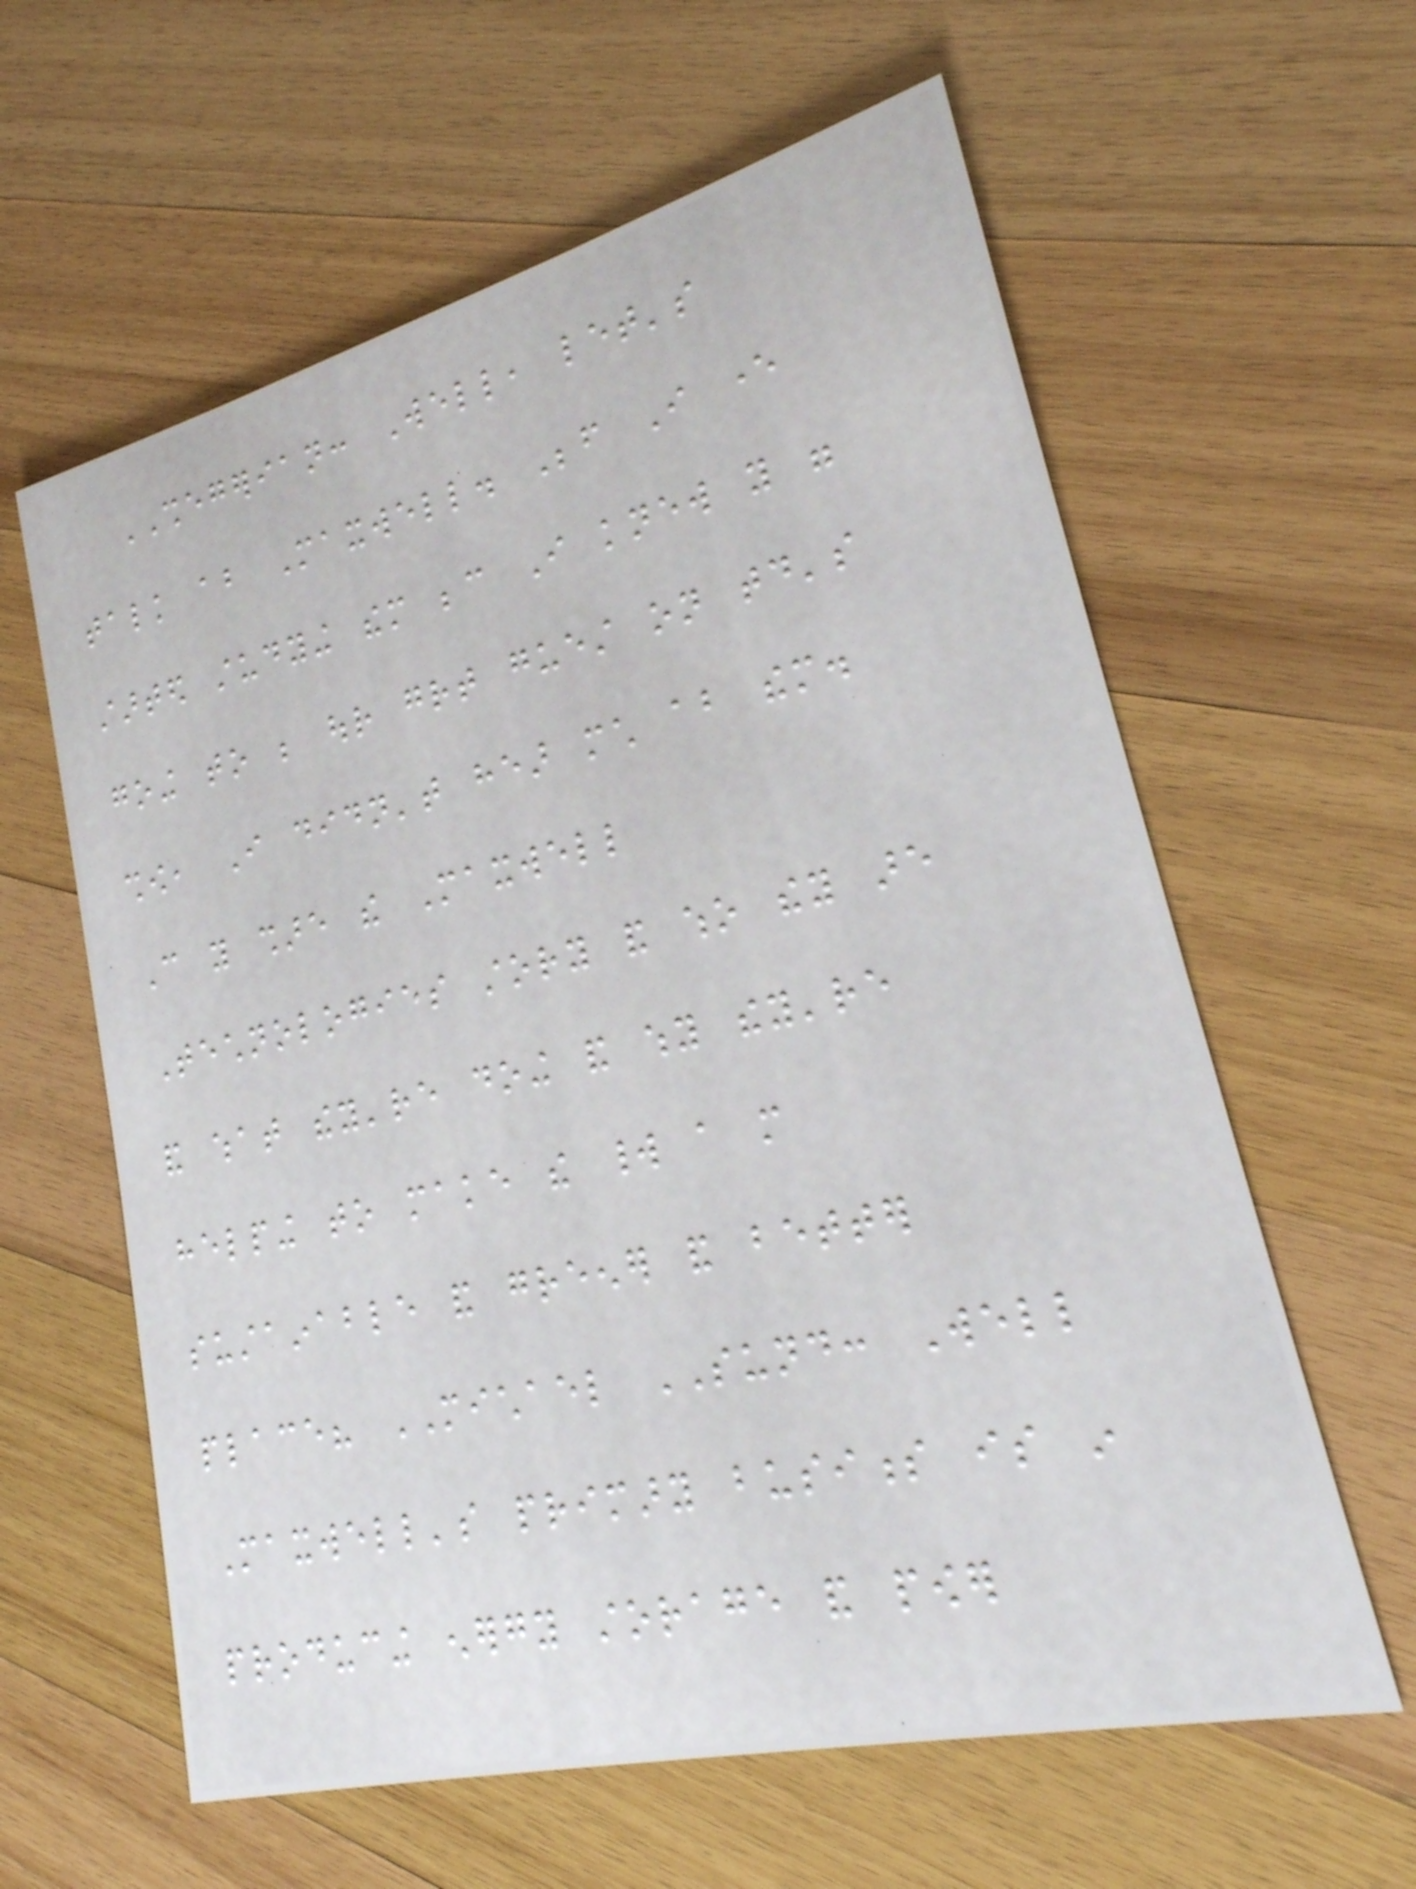SHEGERIAN: Well, let's
talk about Maxwell. Before I ever
started studying them because I knew you were
going to be our great guest on today's
show, I didn't hear much about them.
Can you share the Maxwell
Technologies story and who they are
and what they're doing and why they're
helping to make the world a more
sustainable and greener and better
place? MICHAEL SUND: Well
Maxwell's primary business is in
producing energy storage and power
